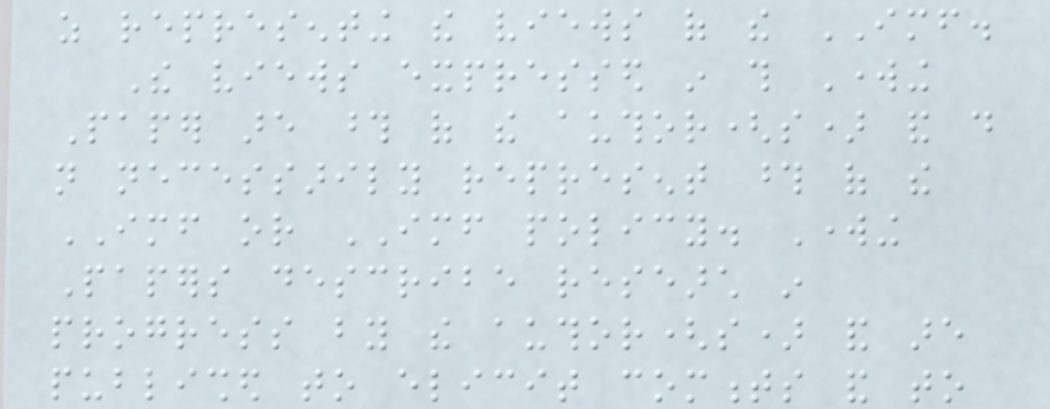as representing the views of the IMF.
The views expressed in this Working
Paper are those of the author(s) and do
not necessarily represent those of the
IMF or IMF policy. Working
Papers describe research in
progress by the author(s) and are
published to elicit comments and to
